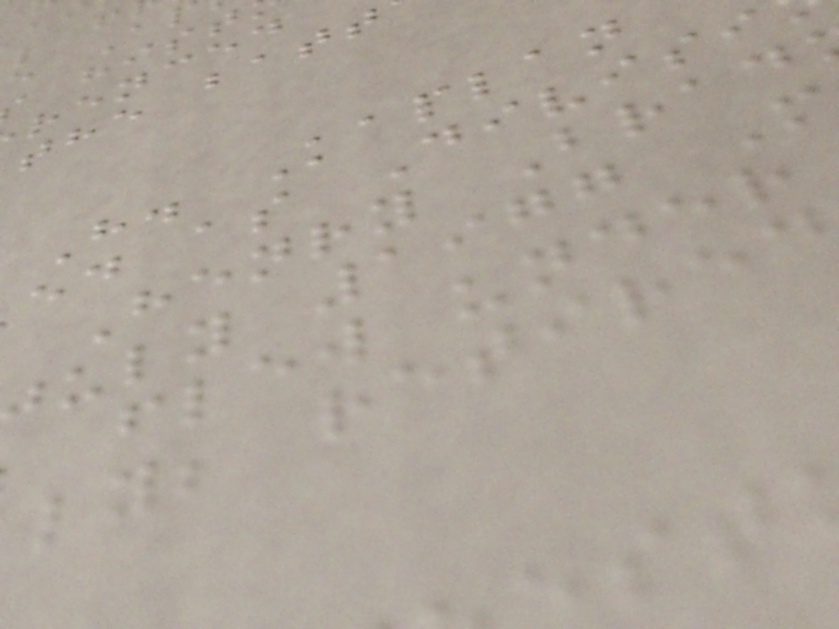H. Kaplan
ed as Divisi
Henry Brad
uly 1977 M
flew under
ly; retired
